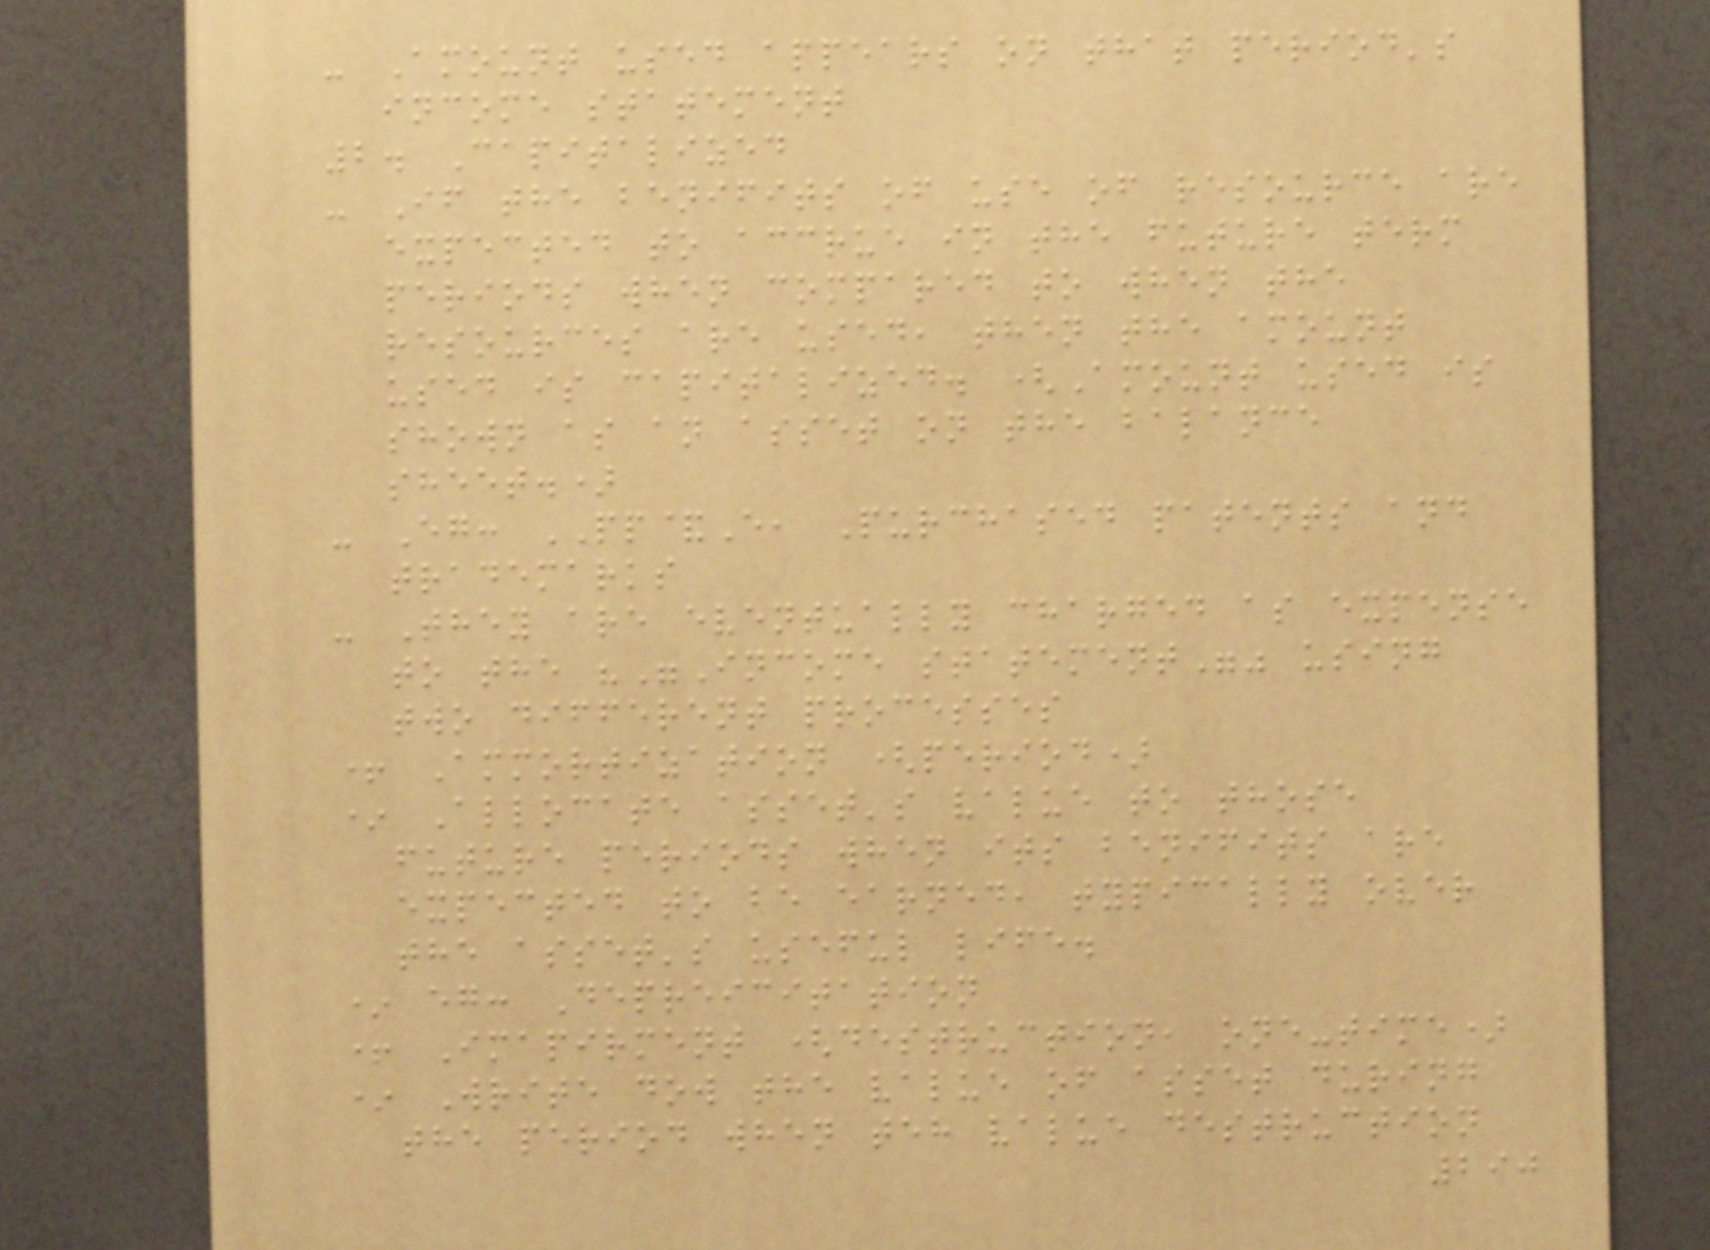- Amount used appears on that period's
income statement
2. Capitalized
- If the benifits of use of resource are
expected to accrue in the future term
periods when compared to when the
resources are used, then the amount
used is capitalized. (Amount used is
shown as an asset on the balance
sheet.)
- Eg: PP&E, Purchased patents and
trademarks
- They are eventually charged as expense
to the ""Income statement"" using
two different processes
+ Ammortization (period)
* Allocate asset's value to those
future periods when its benifits are
expected to be earned, typically over
the asset's useful life.
* eg: Depreicitation
+ Imapirment (destruction, one-time)
* Write dow the value of asset during
the period when teh value destruction
290
